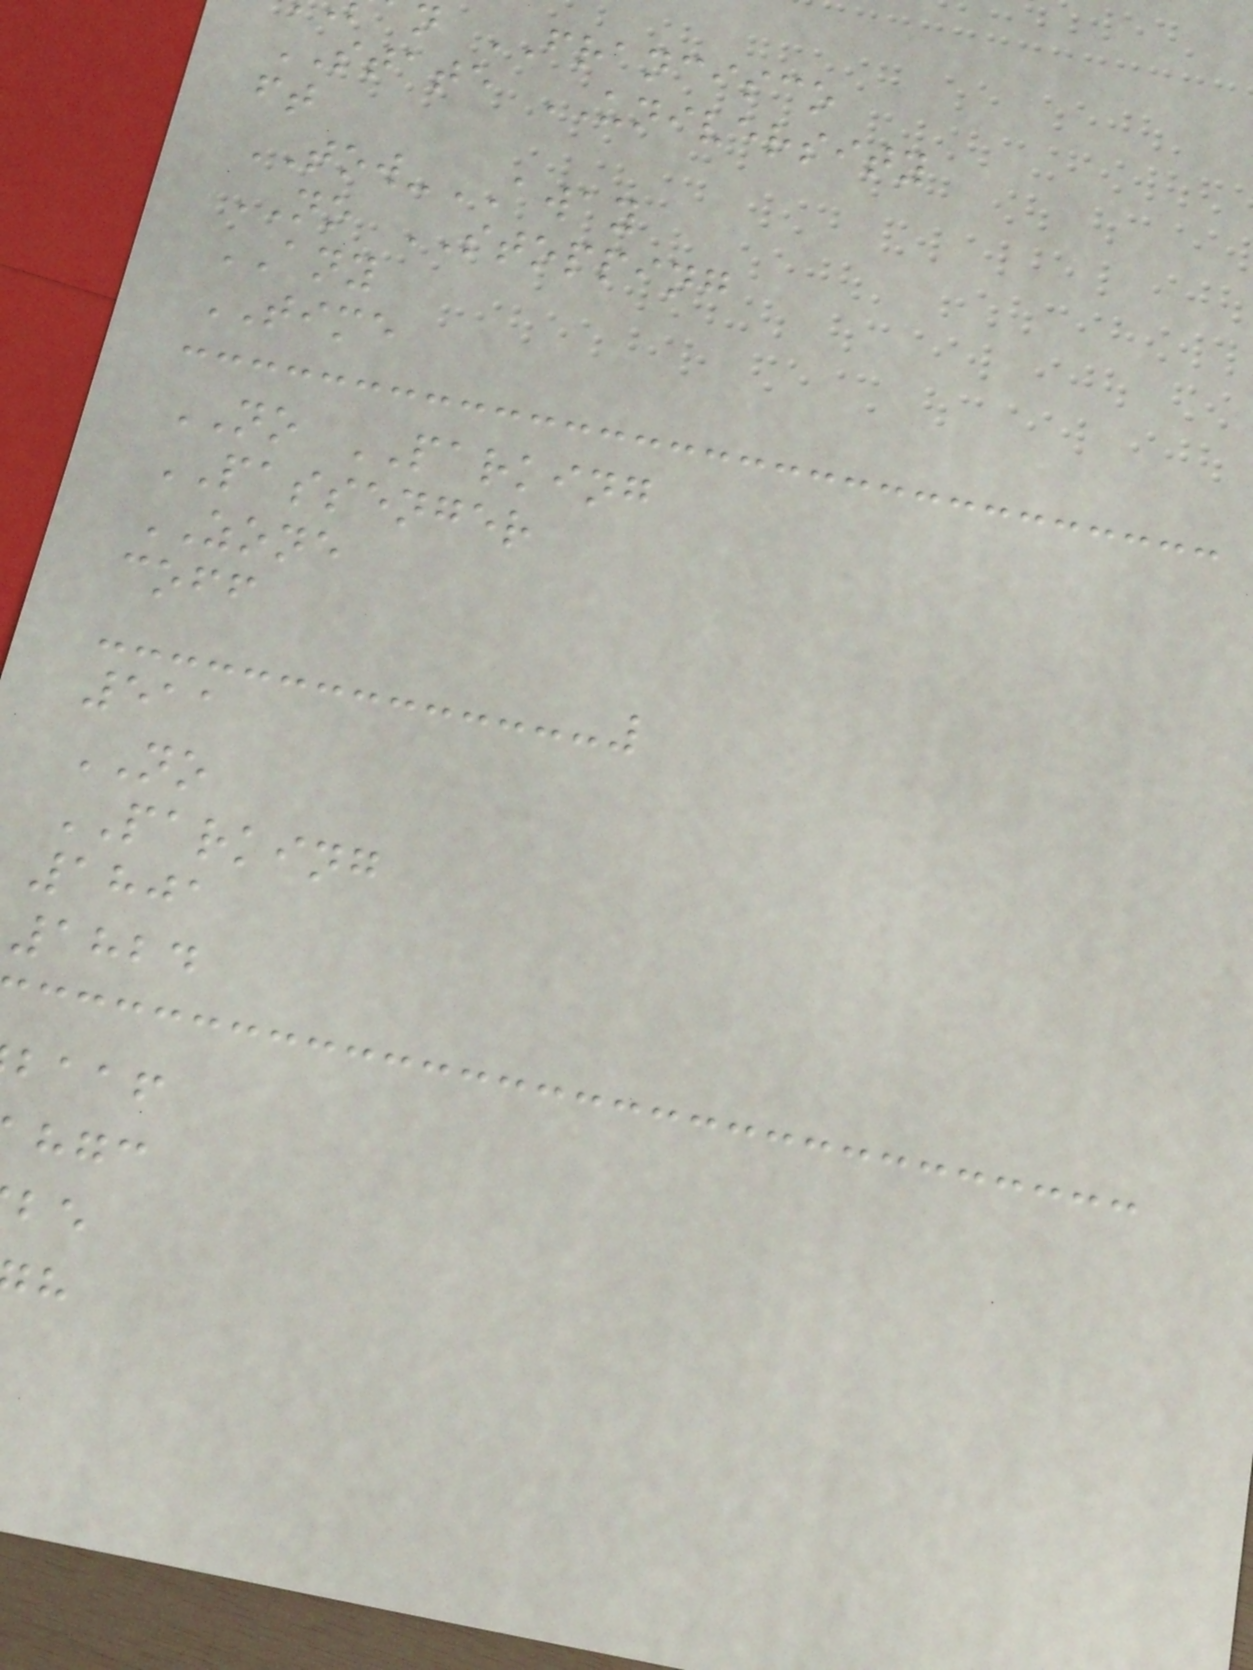n FRANCISCO
STATE UNIVERSITY
ft
TOW-AWAY
NO STOPPING
ANY
TIME
NO PARKING
PASSENGER
ZONE
coff
511
NO
PARKING
1801
1824
baaf
